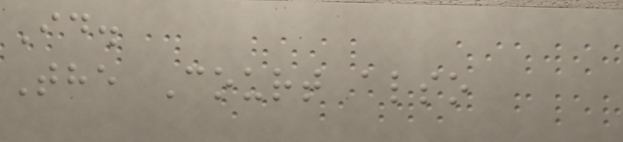Id.
The Court also
